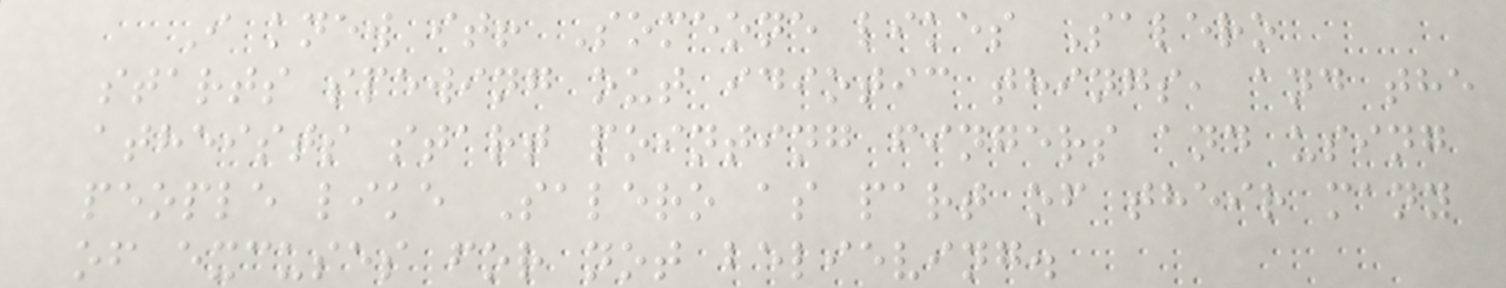I knew it! Someone likes Salero
starts spewing out idiotic things, and the
atheists start pointing fingers and using
people like Salero as part of their many
of excuses for not believing.
